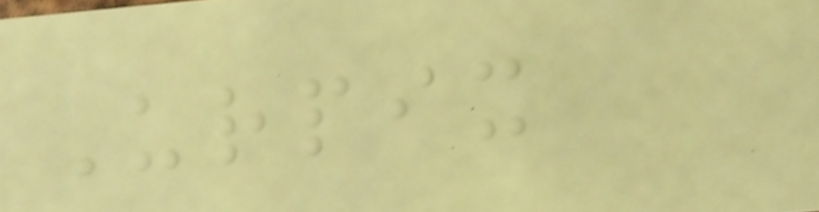Urpix
